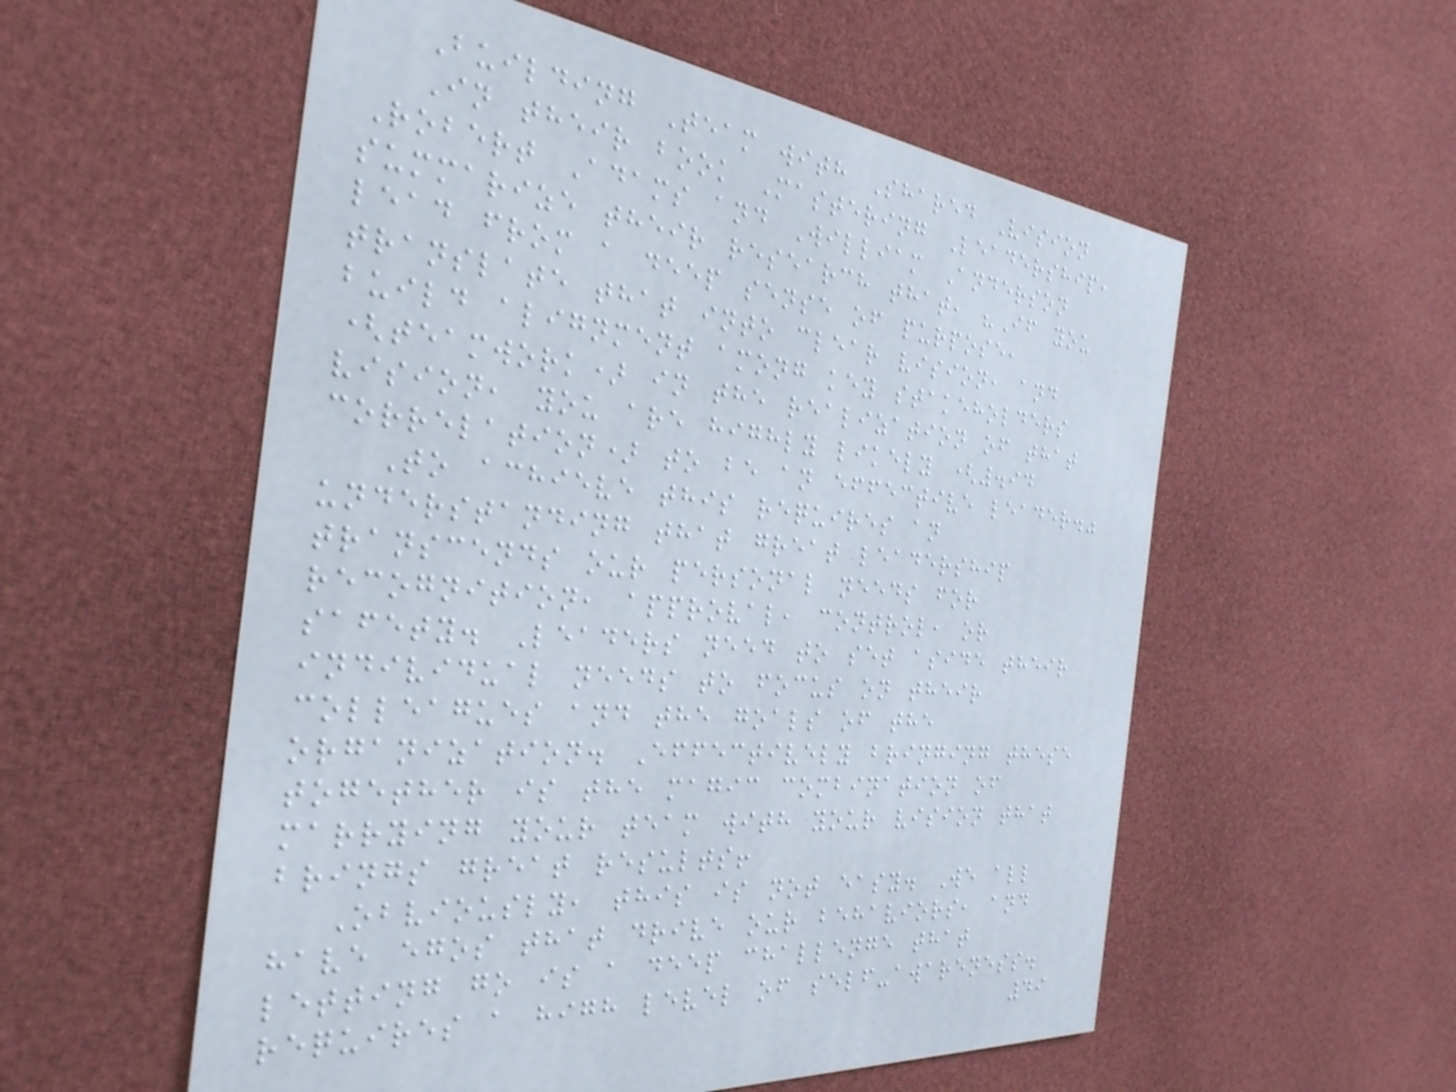Building Team with Shared Vision
In their book Mastering Leadership,
Robert Adams and William Anderson
summarize their research that, "If you
lead from a deep sense of purpose,
translate that into clear vision, and
build alignment among key stakeholders
(teamwork) in the realization of that
vision, you are highly likely (.94
correlation) to be an effective leader."
To achieve this requires an
understanding that great leadership
transcends our personal needs for
recognition, approval, control, or
safety. Leaders need to set aside their
individual needs to focus on their
colleagues and the goals of the
organization. Effectively bringing these
together is the magic combination of
marrying your team with your vision that
brings great results!
Obviously, this is not easy. We all
have egos that drive our behaviors, and
letting go is a deep challenge that
requires a high level of self-awareness.
49
